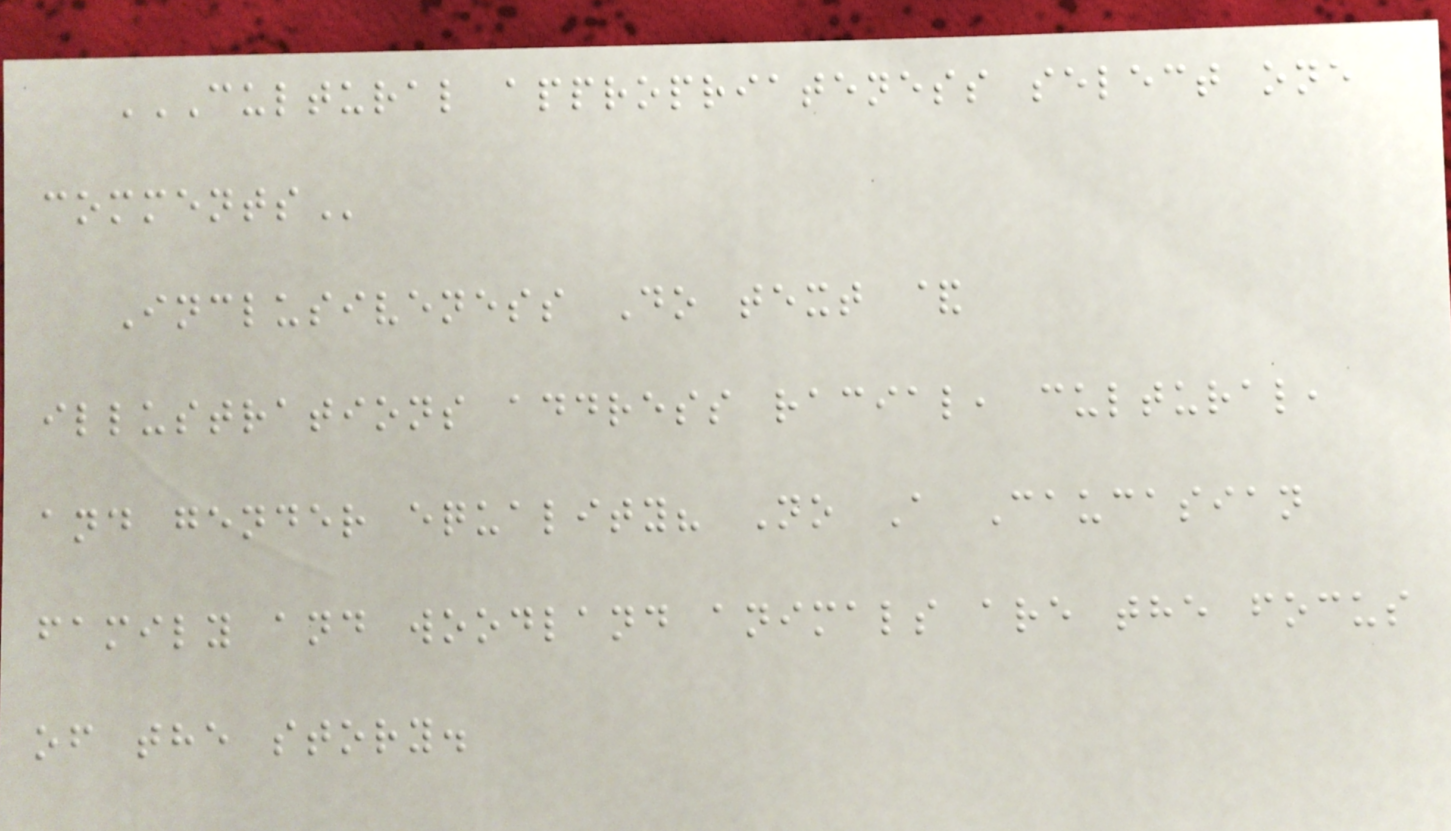CULTURAL APPROPRIATENESS SELECT ONE
COMMENTS
Inclusiveness Do text &
illustrations address racial, cultural,
and gender equality? No A Caucasian
family and woodland animals are the focus
of the story.
